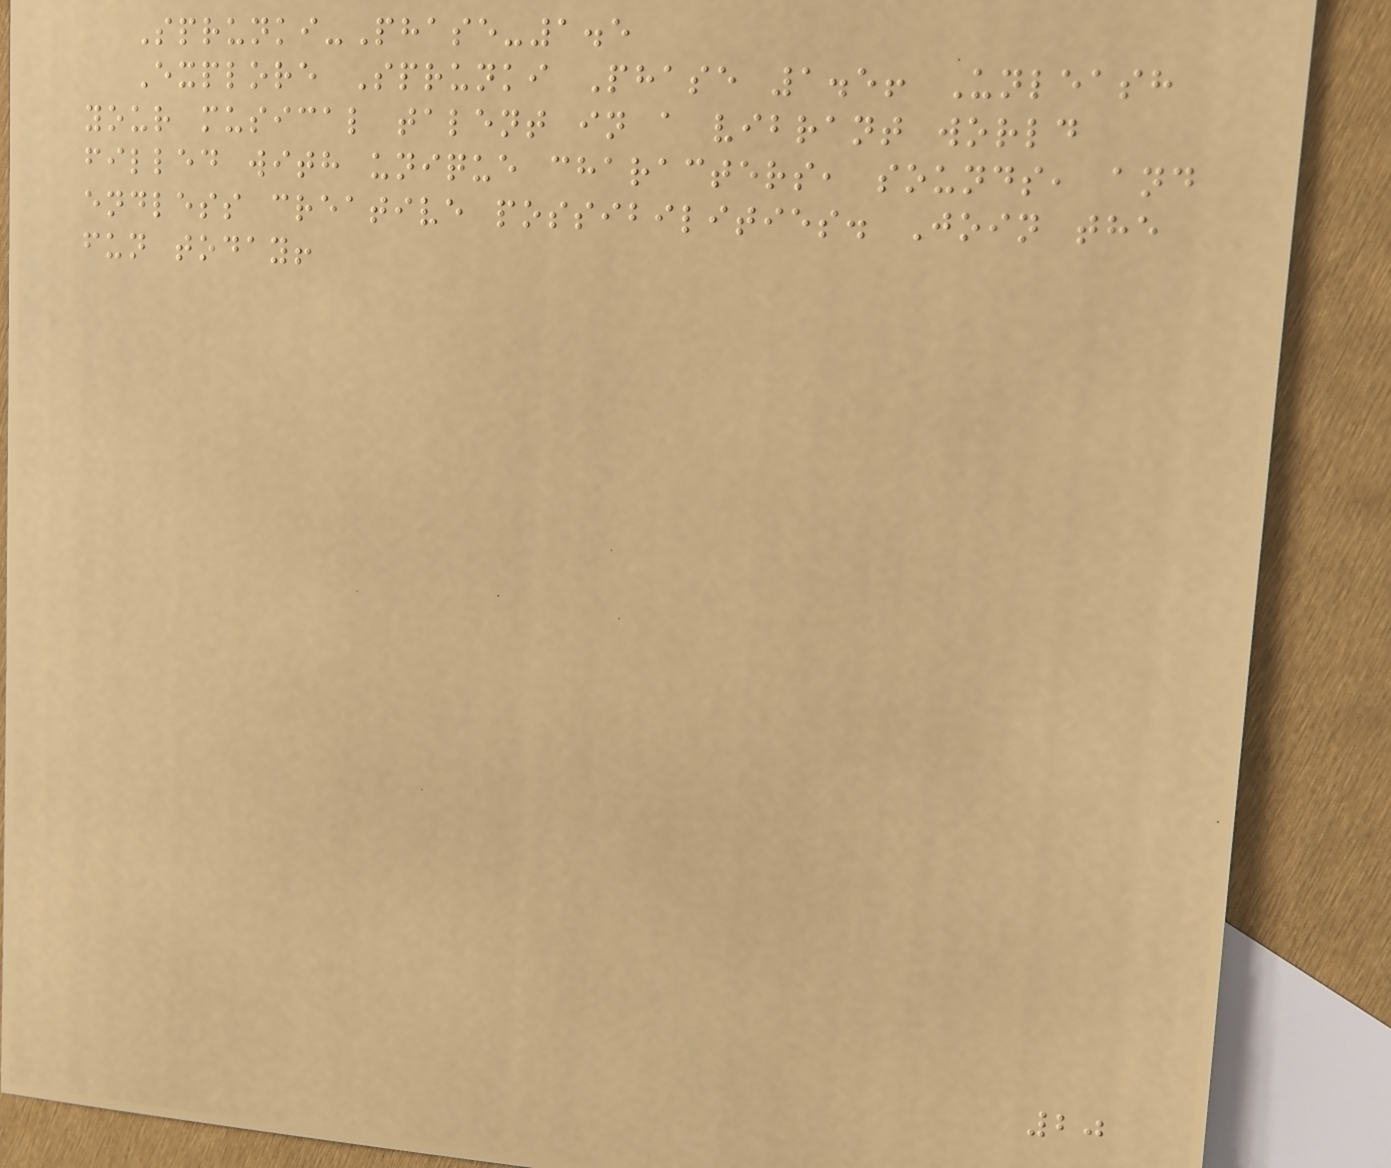Sprunki-Phase-1.5
Explore Sprunki Phase 1.5! Unleash
your musical talent in a vibrant world
filled with unique characters, sounds, and
endless creative possibilities. Join the
fun today!
20
